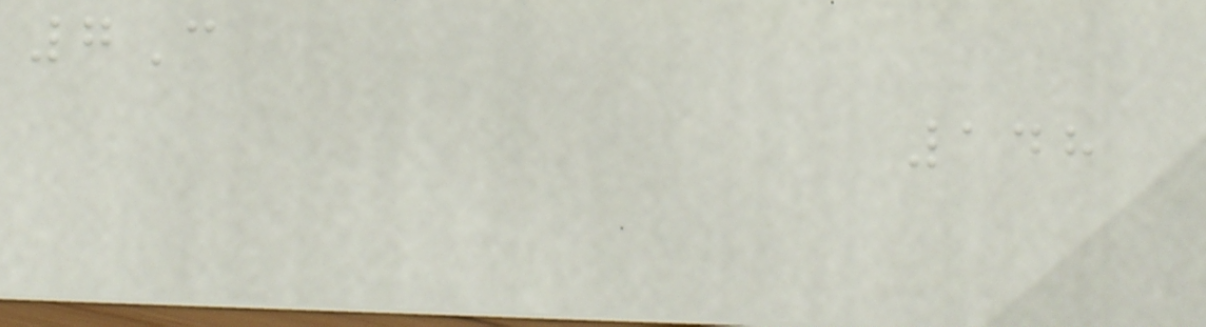7C
148
